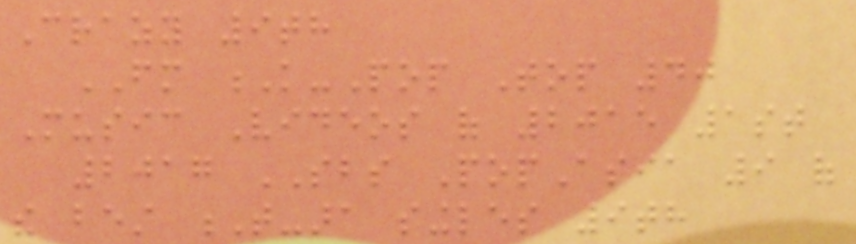Crazy 9th
FM K-Pop Top 40
Music Videos of 2015 1st
2017 SBS PopAsia 9 of
the best T-ara singles 9th
